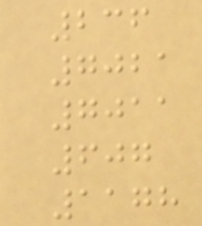236
7021
7011
607
1178
